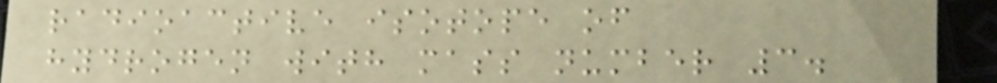radioactive isotope of
hydrogen with mass number 3.
